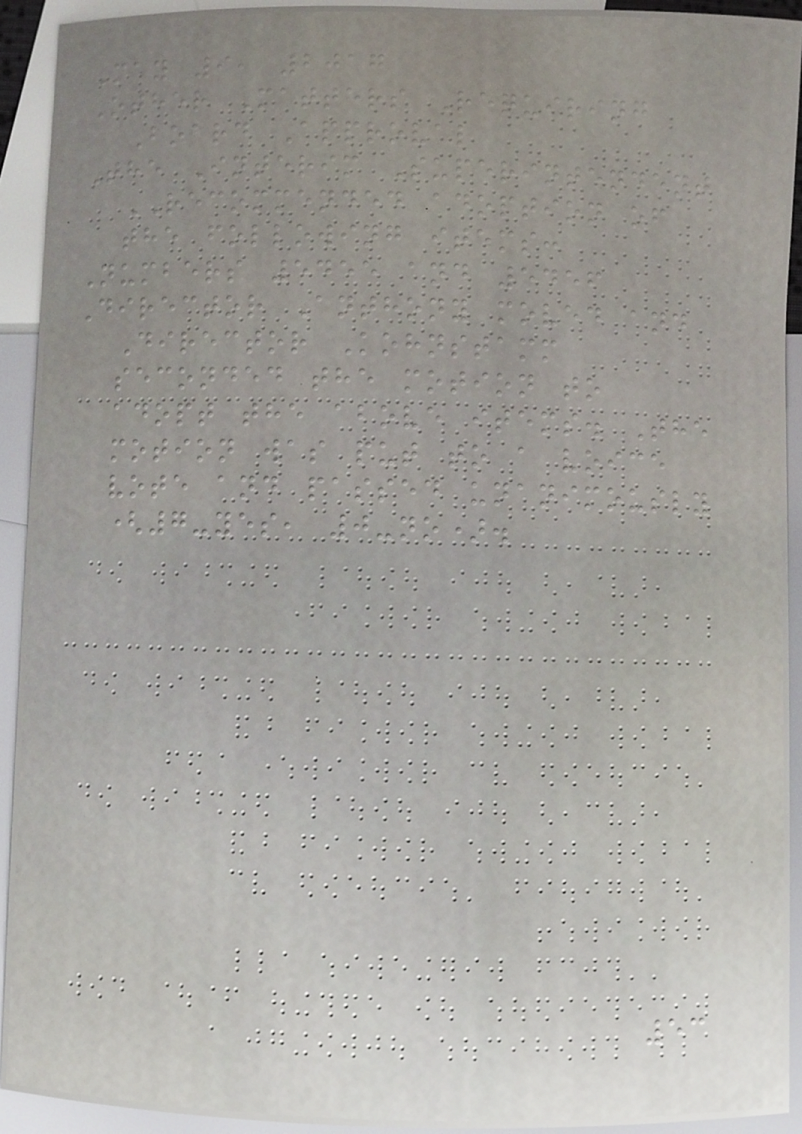May 9, 2017
Other Matters Requiring
Board Approval
The Interim Superintendent
RECOMMENDED adoption of
the following items:
Numbers 5455 and 5456
Director Anthony moved and
Director Kohnstamm
seconded the motion to
adopt the above items. The
motion was put to a voice
vote and passed unanimously
(7-yes, 0-no).
53
